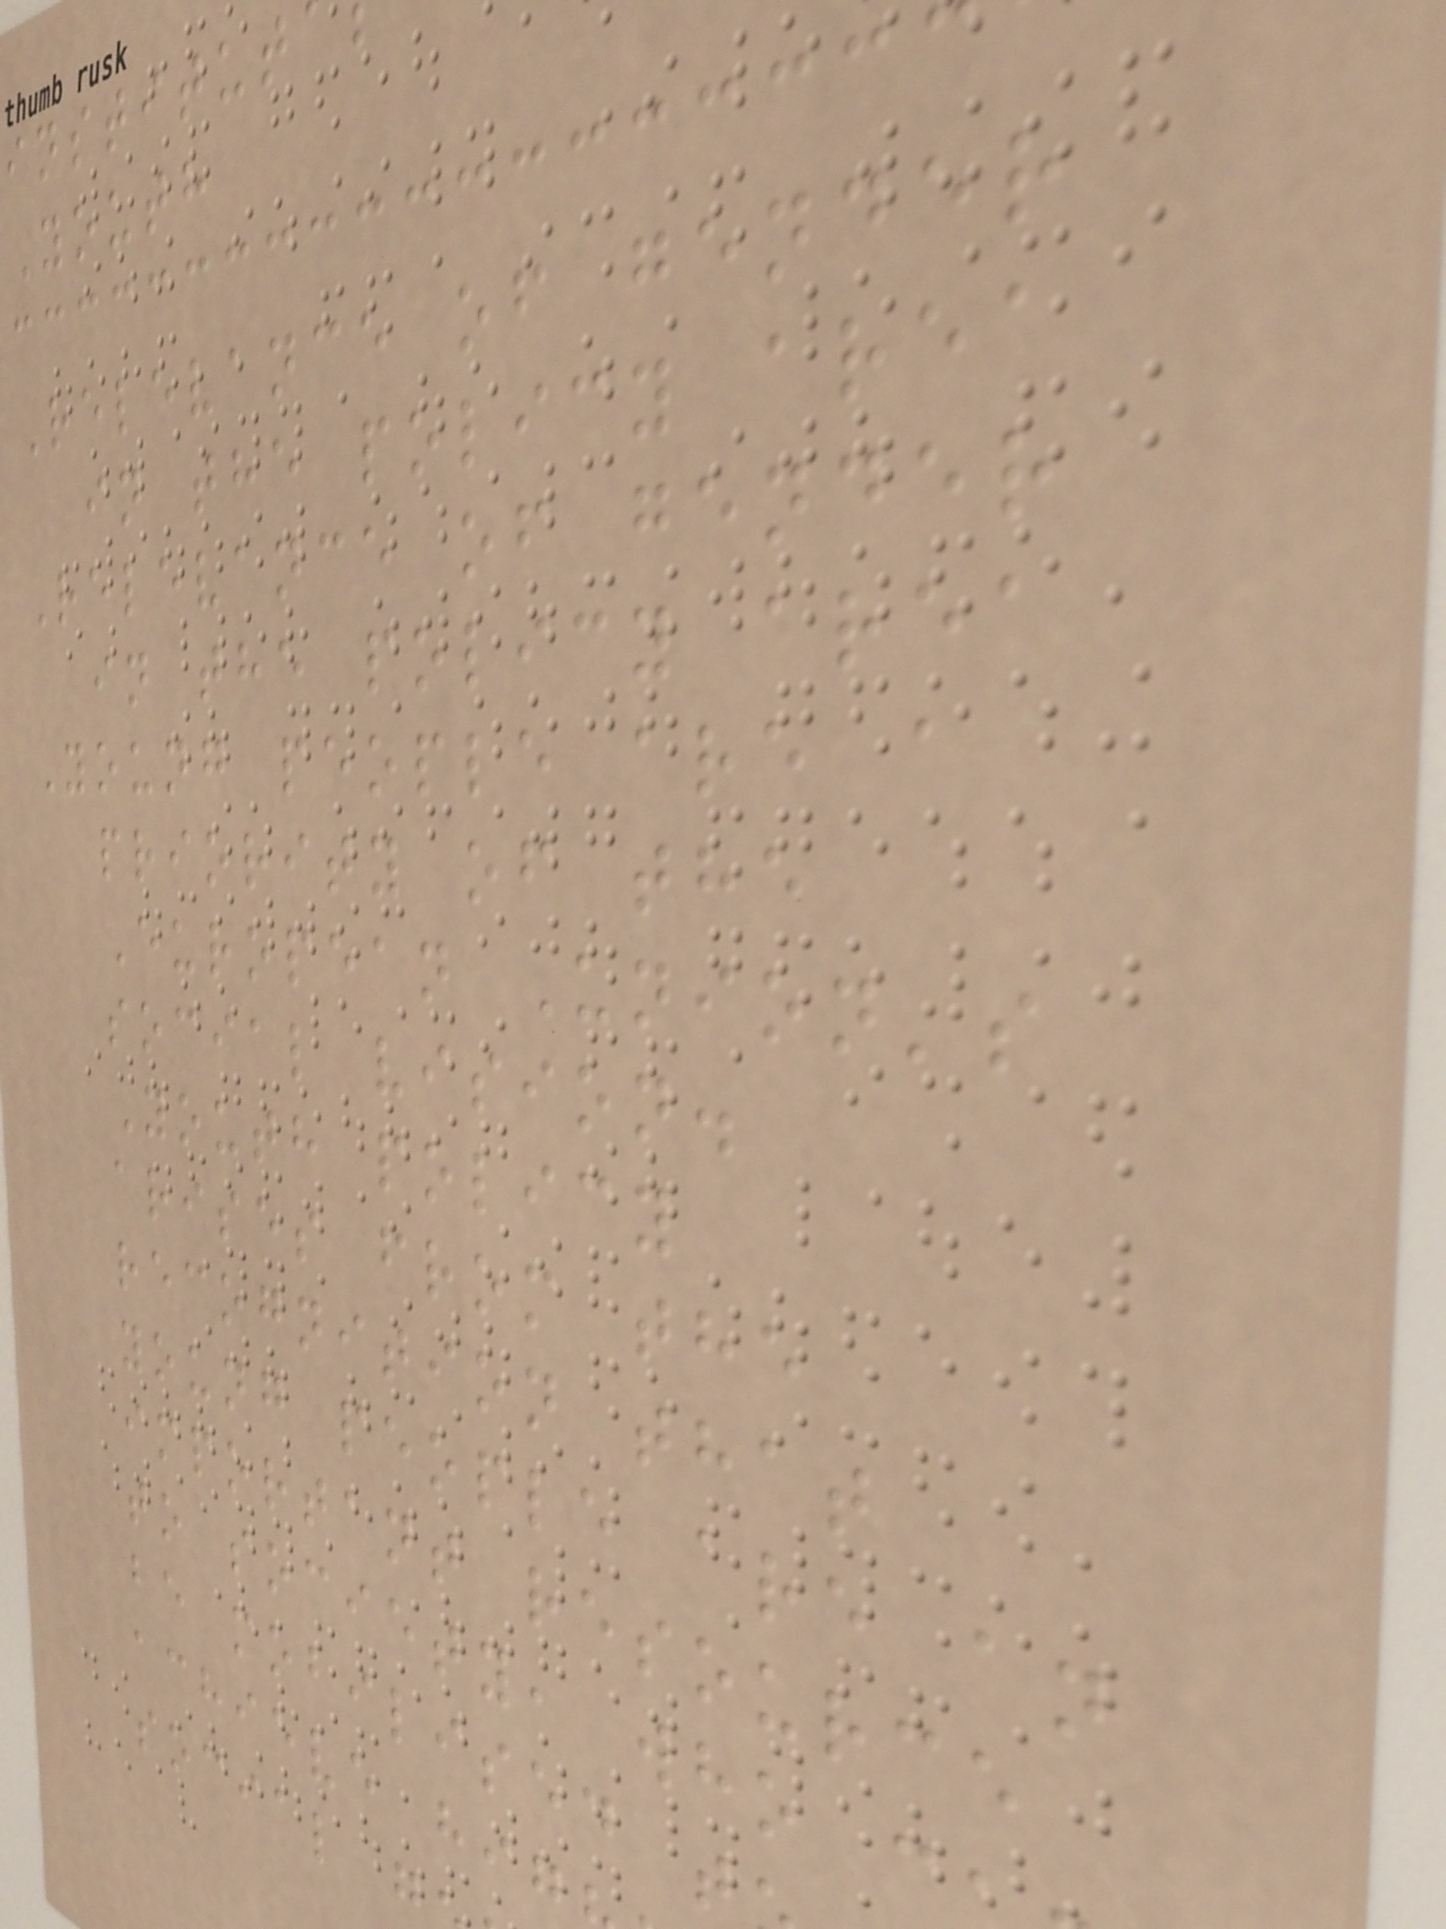institut
Youth
Relevance of gender
in the policy area
Relevance of gender
in the policy area
Young people are a
priority of the
European Union's
social vision.
Youth policy
arises from the
recognition that
young people are an
important resource
to society, who c
be mobilised t
achieve hig
social g
